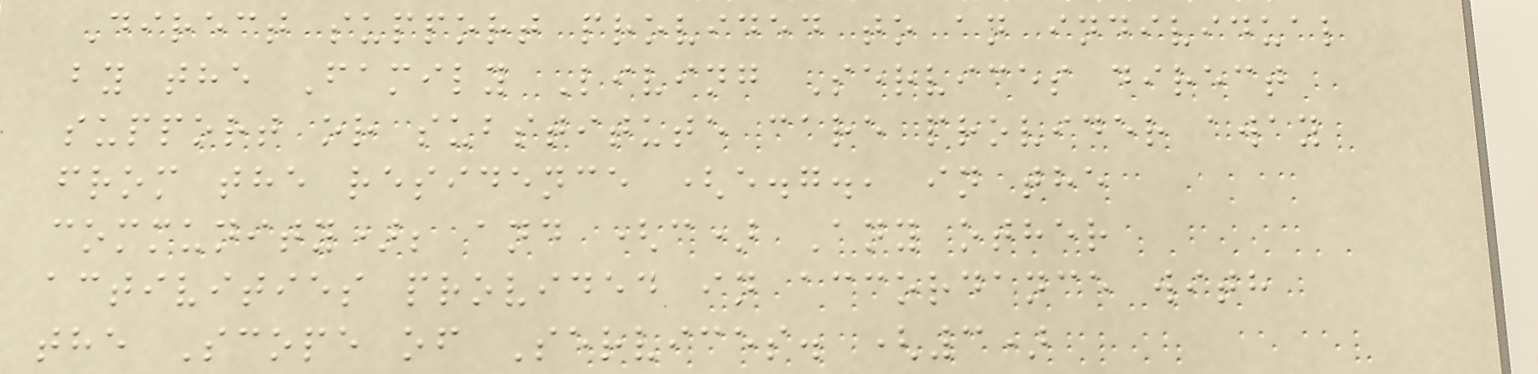Direct support provided to an individual
by the Family Living Services direct
support or substitute care provider away
from the residence (e.g., in the
community); and (c) Any other
activities provided in accordance with
the Scope of Services. (3)
